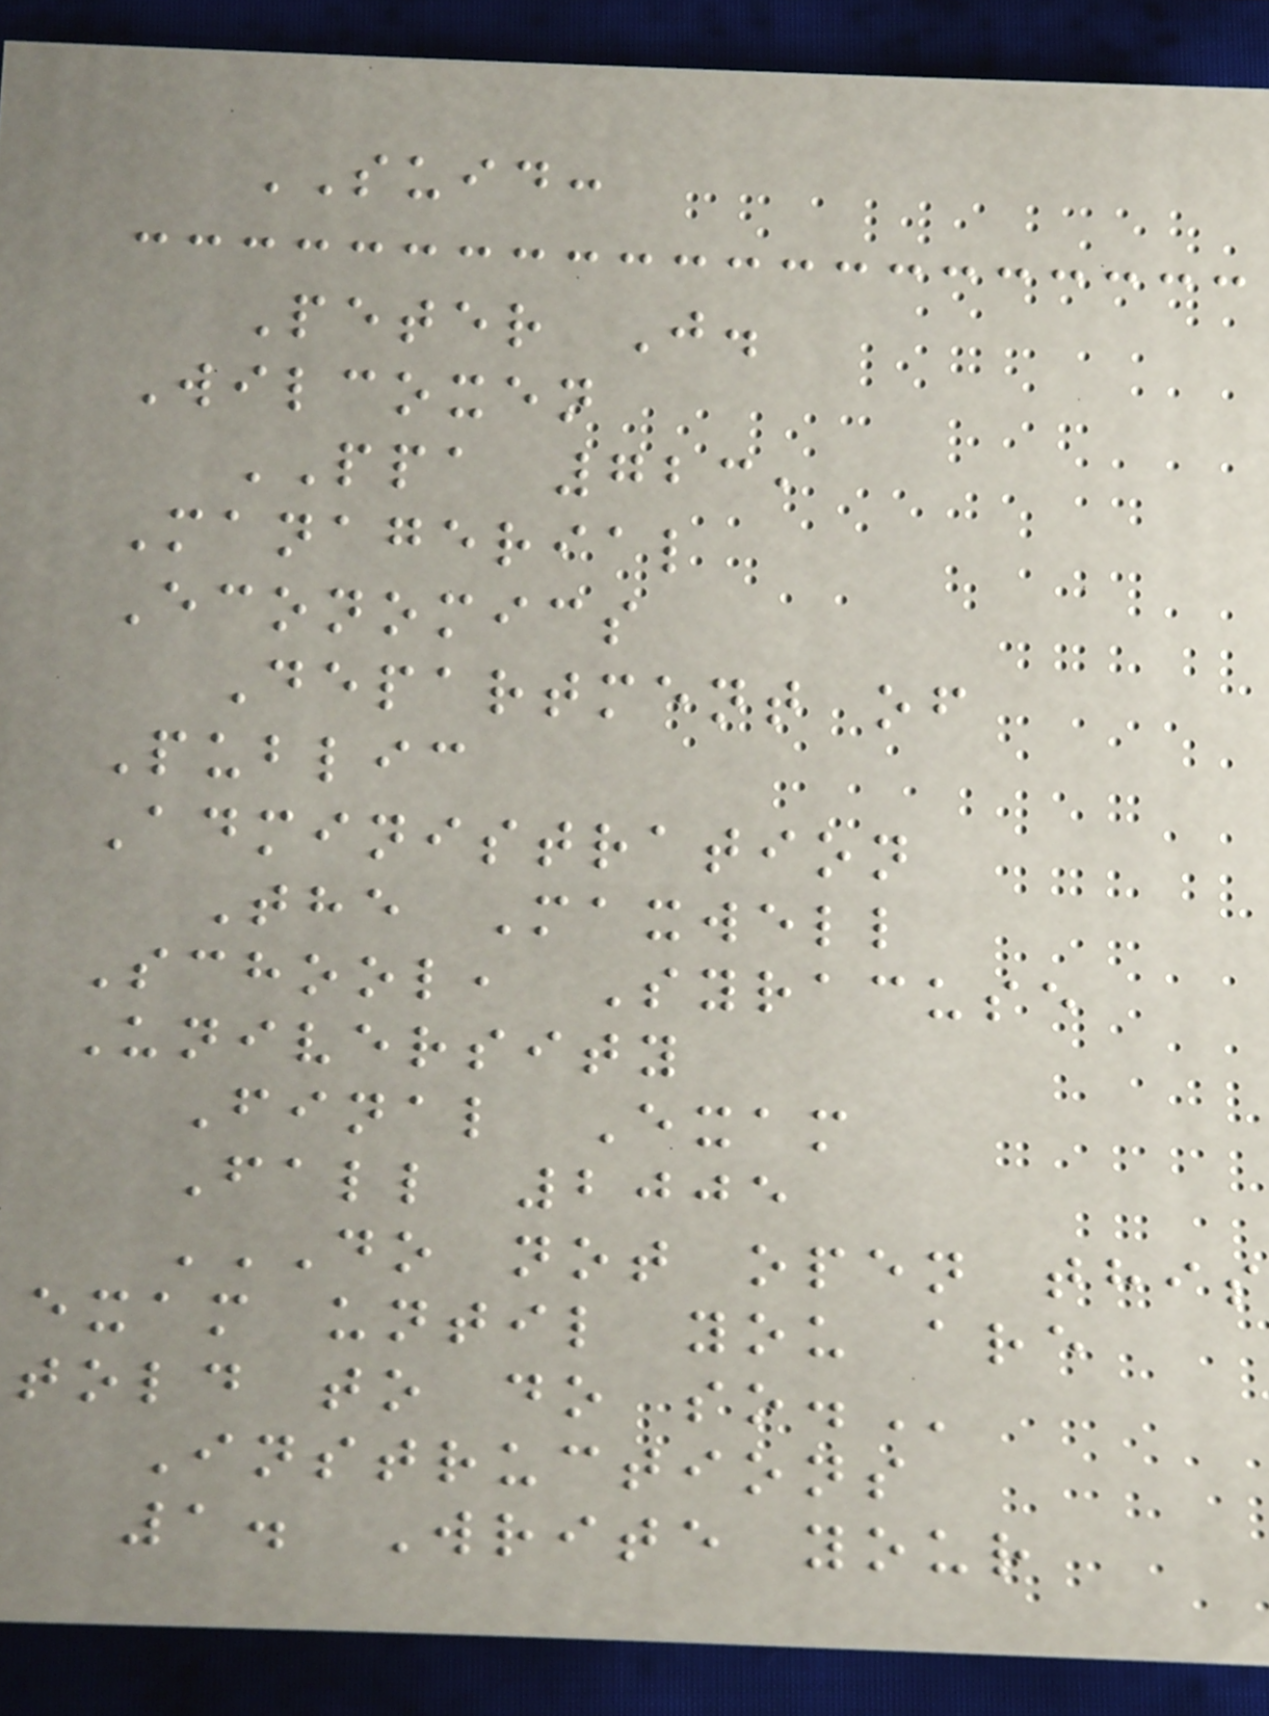SUID:
Peter J.
Wilcoxen
PPA 723,
Managerial
Economics
Department of
Public
Administration
The Maxwell
School, Syracuse
University
Final Exam
Fall 2005
DO NOT OPEN THIS
EXAM UNTIL YOU ARE
TOLD TO DO SO.
Instructions
1. Write your
